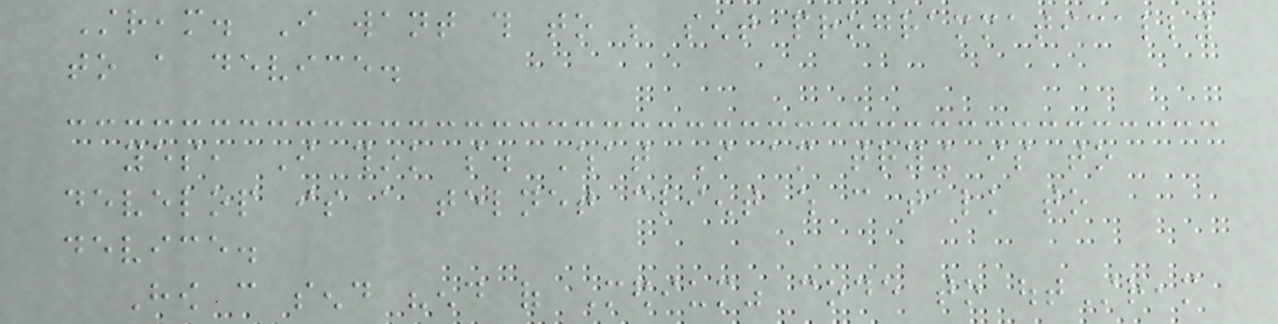Stream. I want this to be sent programmatically
to a device.
yes, I think so. What I am trying is to
develop is a telnet client which can talk to
device.
How can send "end of Medium" code to outStream
